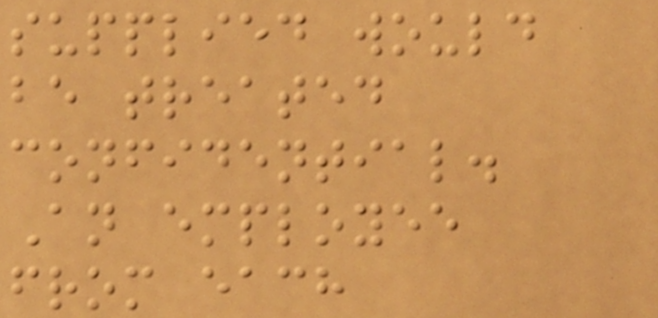supplied would
be treated
confidential.
An employee
from each
